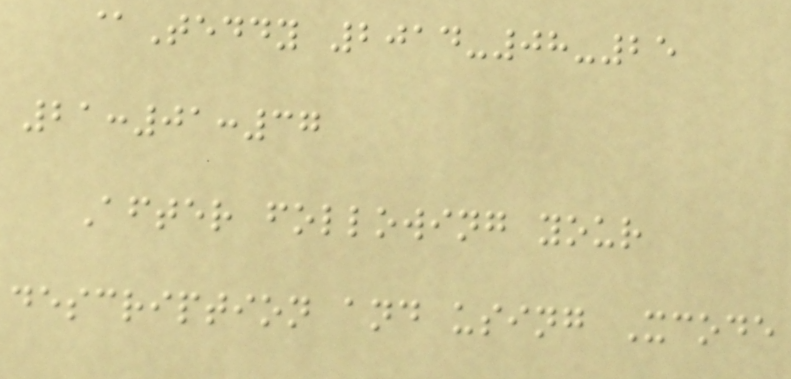@Teddy 2014-08-25
21:01:37
After following your
description and using Xcode
